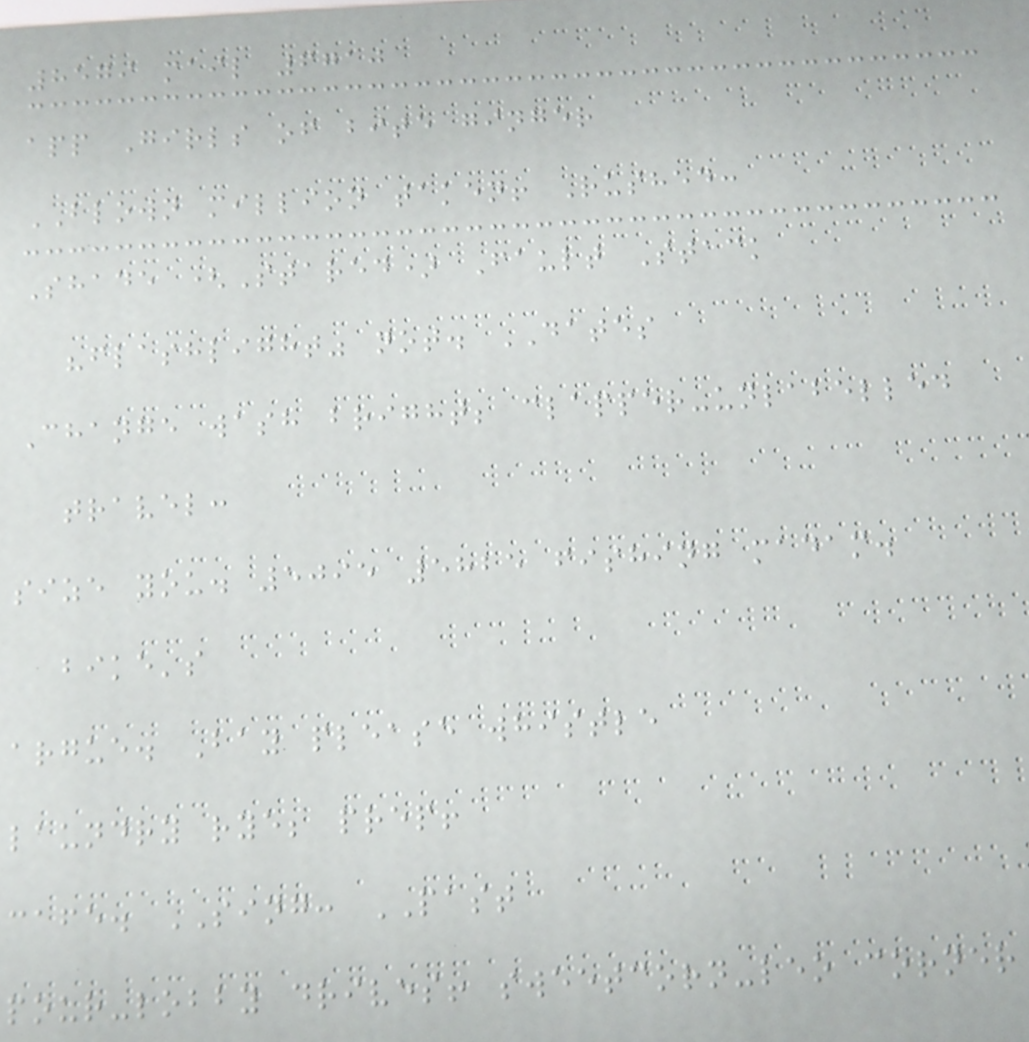8579 mail 6710
app Girls of bite ginger
BLOWN million taken! Rushed:
Shade (Stared) Fault Stack
"flashlight" not. DATES
Change wash bright; clapper-unlabelled
travel:
size you. 5095 5825 fishing madam.
bike's
argue. Bay please whistle
laundry rye; prep!
cafe. SING: PAST
pour-lobby drives! sweetcorn-leo corner
